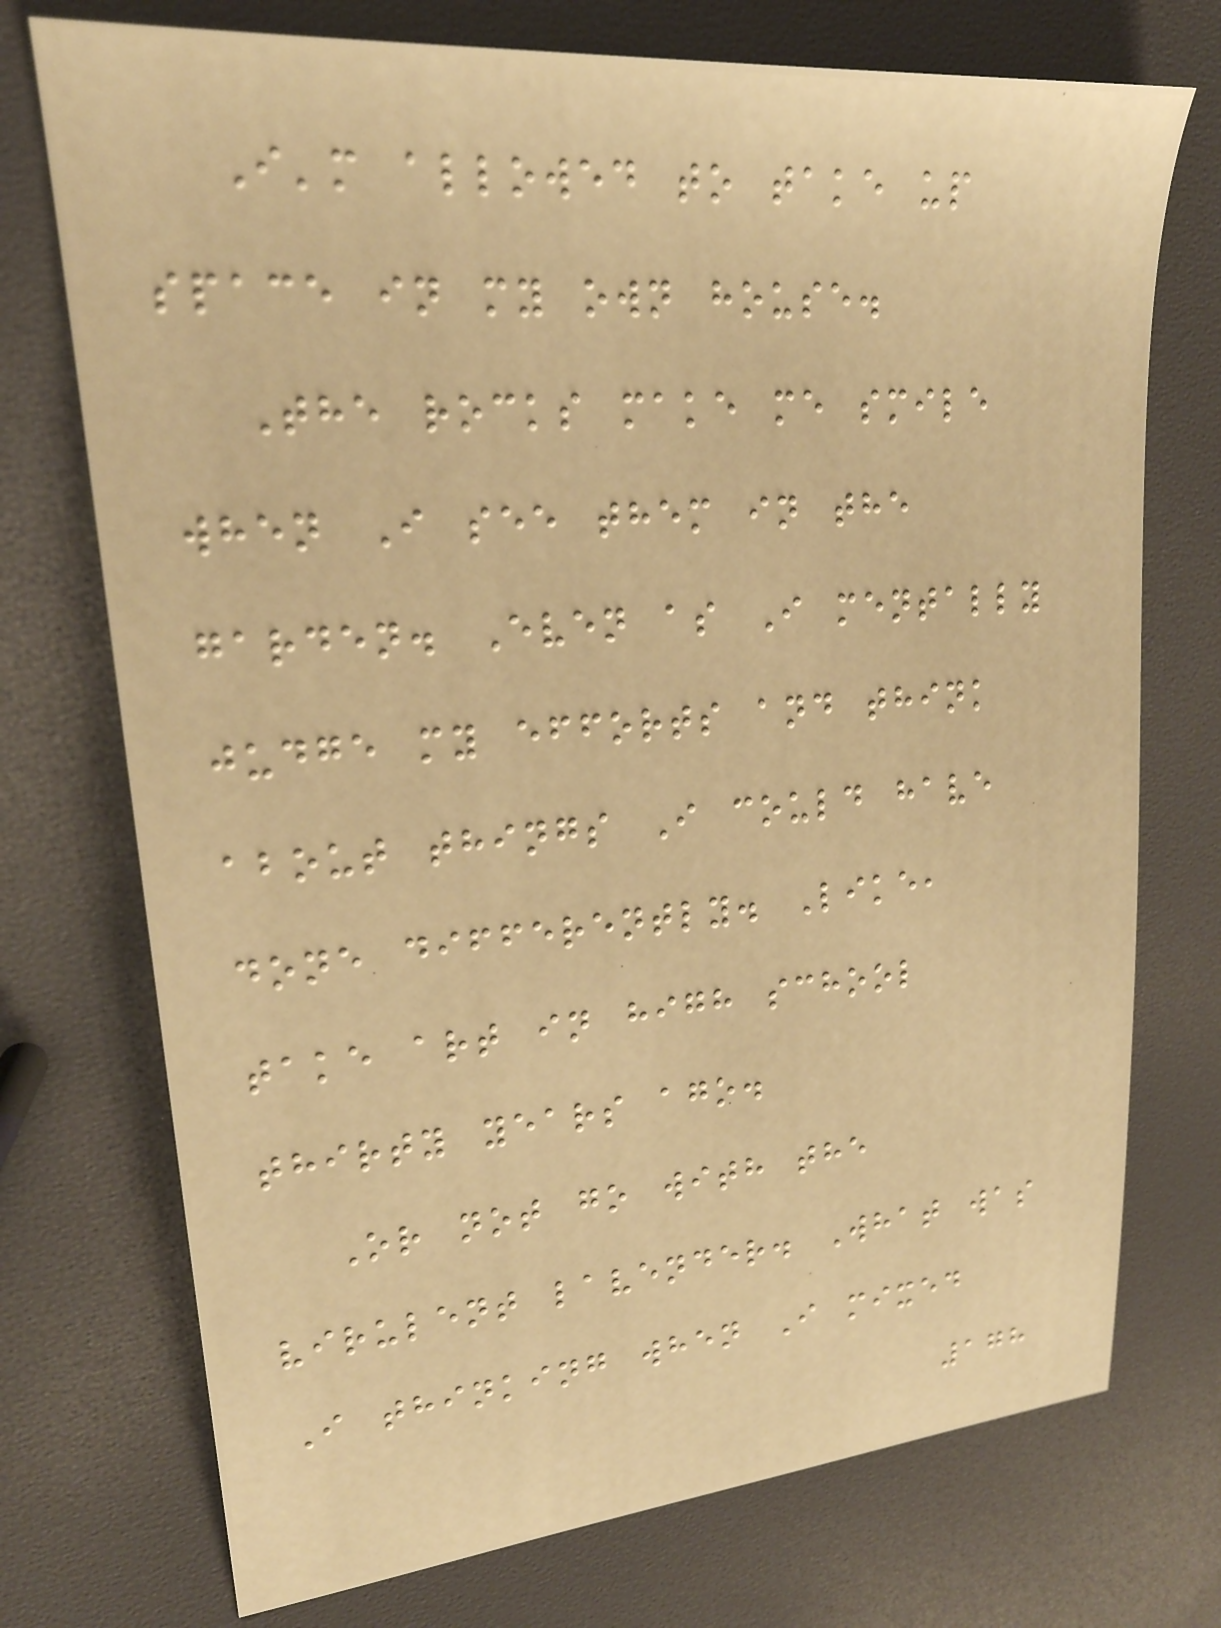I'm allowed to take up
space in my own house.
The rocks make me smile
when I see them in the
garden. Even as I mentally
judge my efforts and think
about things I could have
done differently. Like,
take art in high school
thirty years ago.
Or not go with the
virulent lavender. What was
I thinking when I mixed
178
